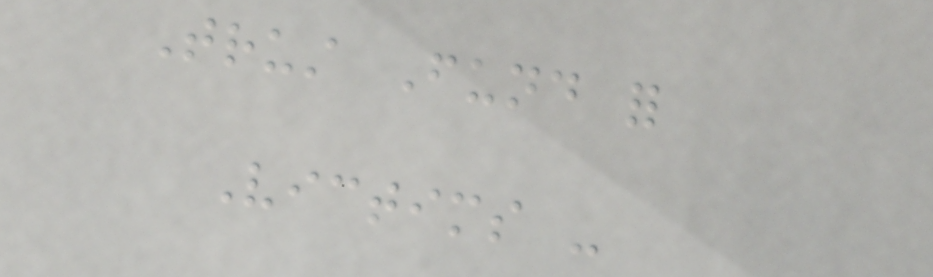Trust Fund for
Victims -
